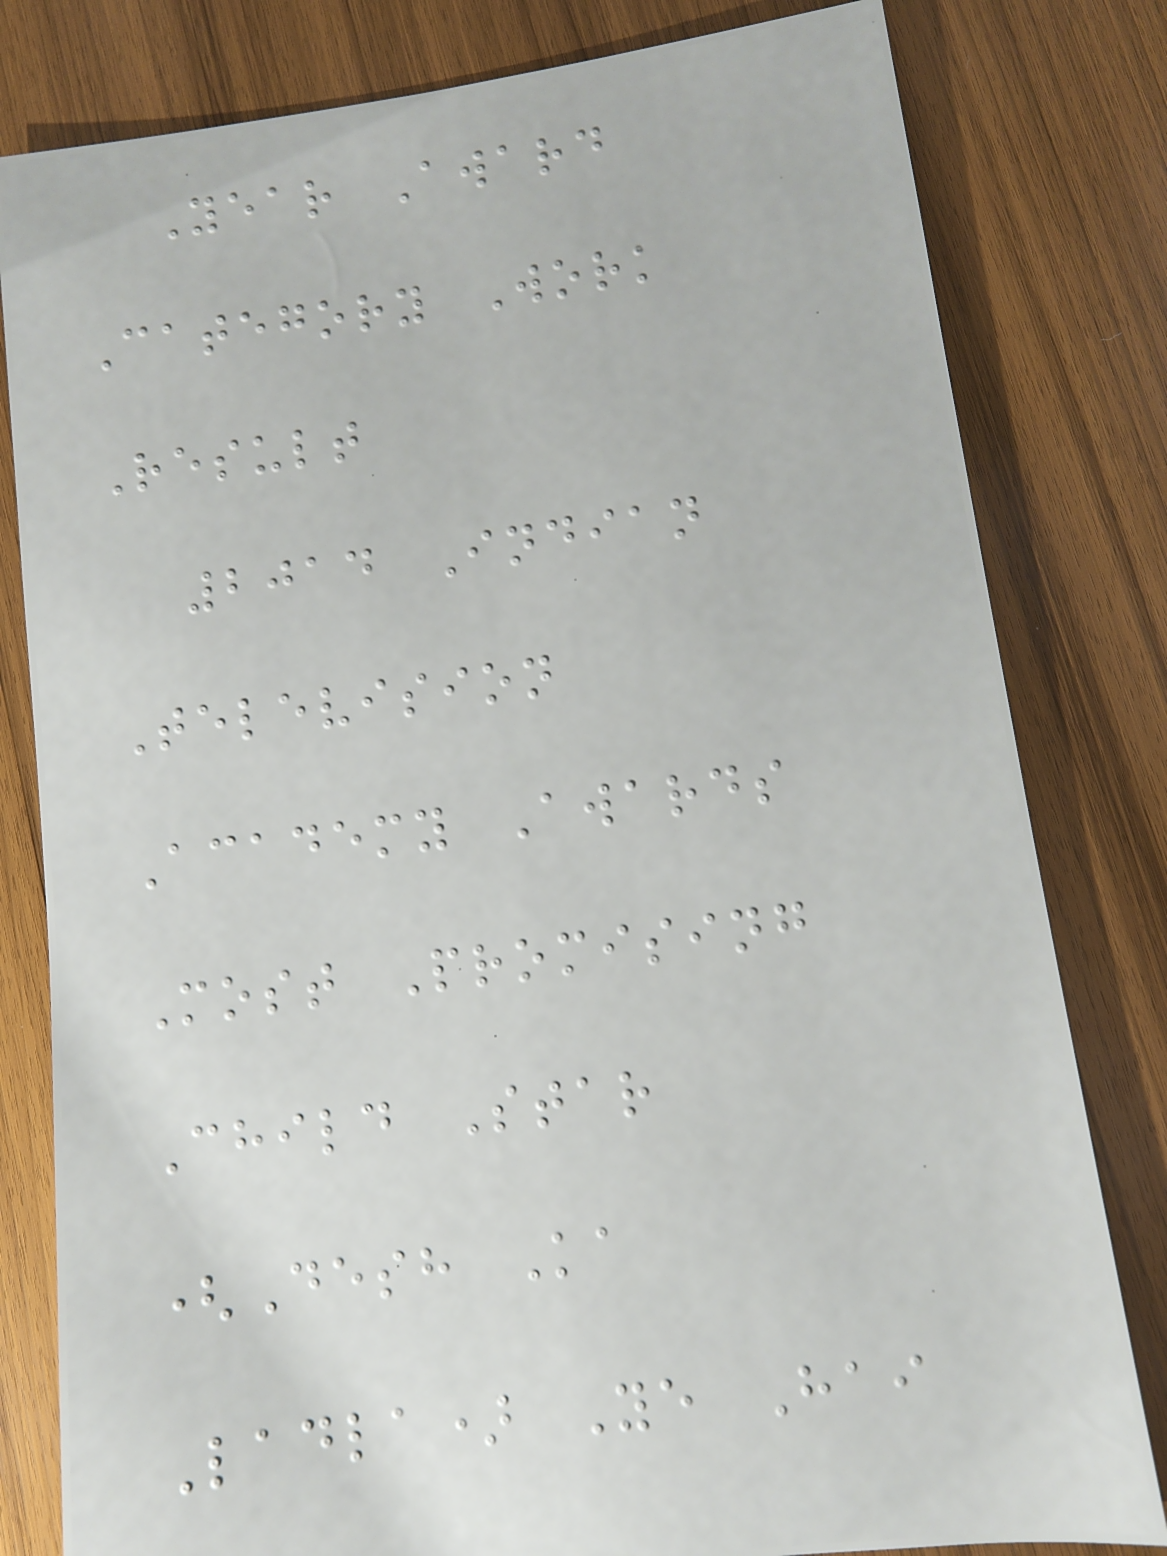Year Award
Category Work
Result
2014 Indian
Television
Academy Awards
Most Promising
Child Star
(Desh Ka
Ladla) Ye Hai
